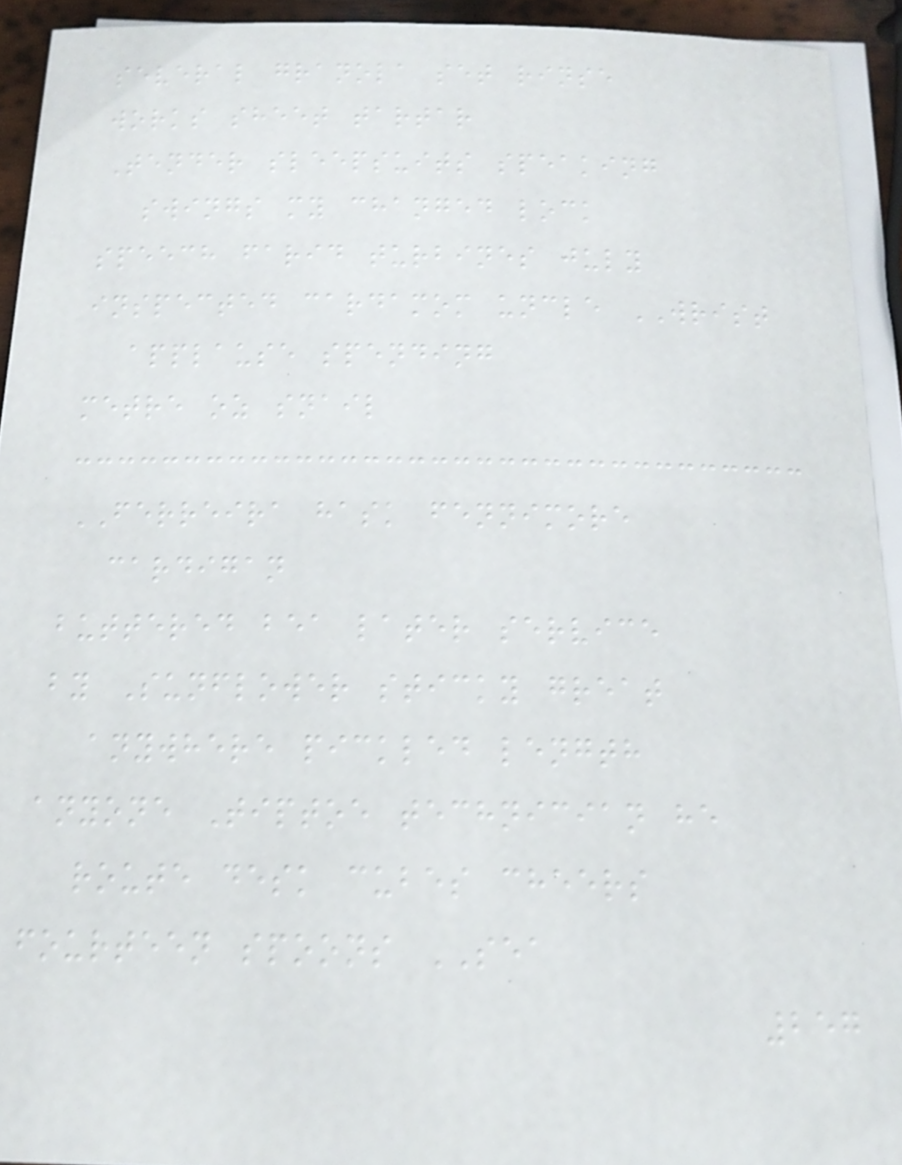several granola set rinse
works sheet tartar
Tender sleepsuits speaking
swings my changed lock
speech farid turbines july
inspected cardamom uncle WRIST
applause spending
metre oz snail
FERREIRA hask fennimore
cardigan
buttered bea later service
by Sunflower sticky great
anywhere pickled length
anyone Tiptoe technician he
route desk cubes cheers
fourteen spoons SEA
257
